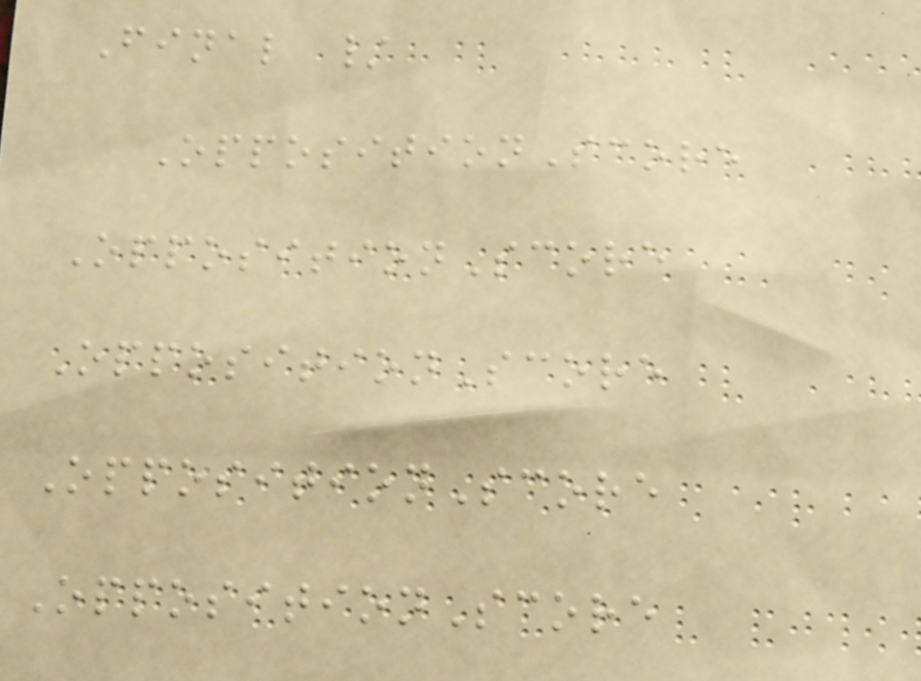Final /
OppositionScore
OppositionScore
OppositionScore
OppositionScore
OppositionScore
